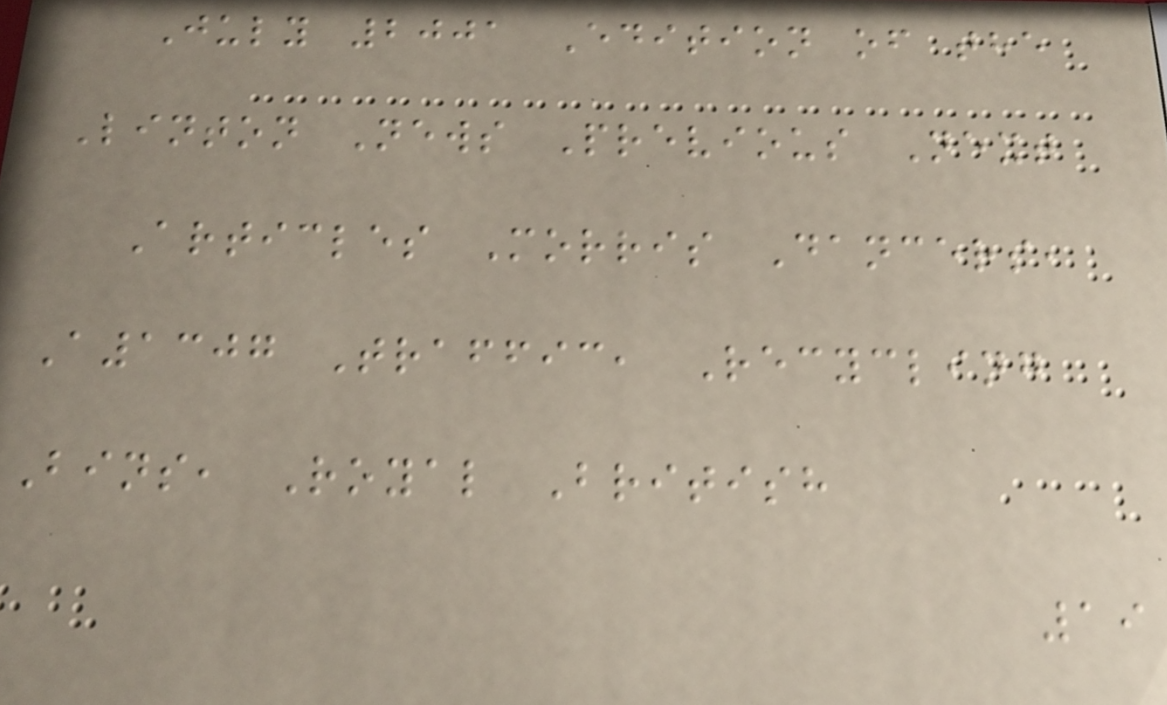July 2001 Edition of the
Linton News Previous Next
Articles Morris Dancers,
A1307 Traffic, Recycling
Bins, Royal British
19
